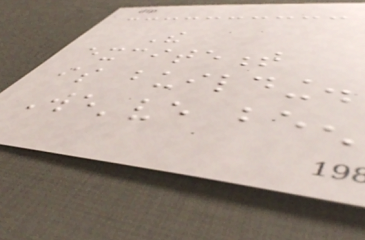The
excitement
is building.
We've been
